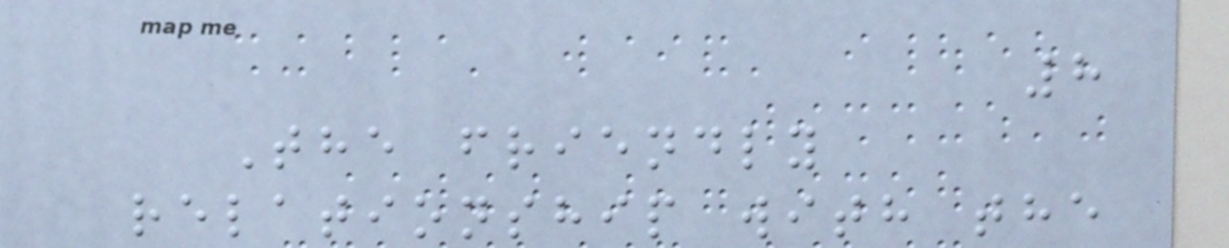8
The friendly
relationship with the
